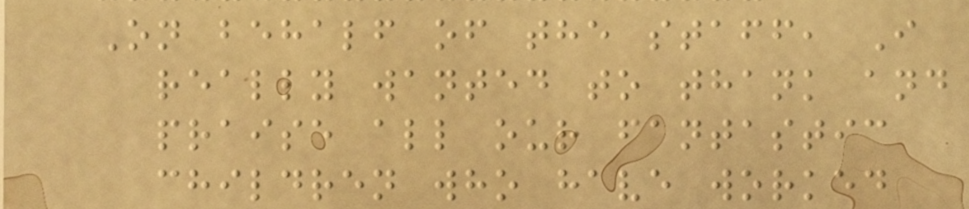On behalf of the staff, I
really wanted to thank and
praise all our fantastic
children who have worked
